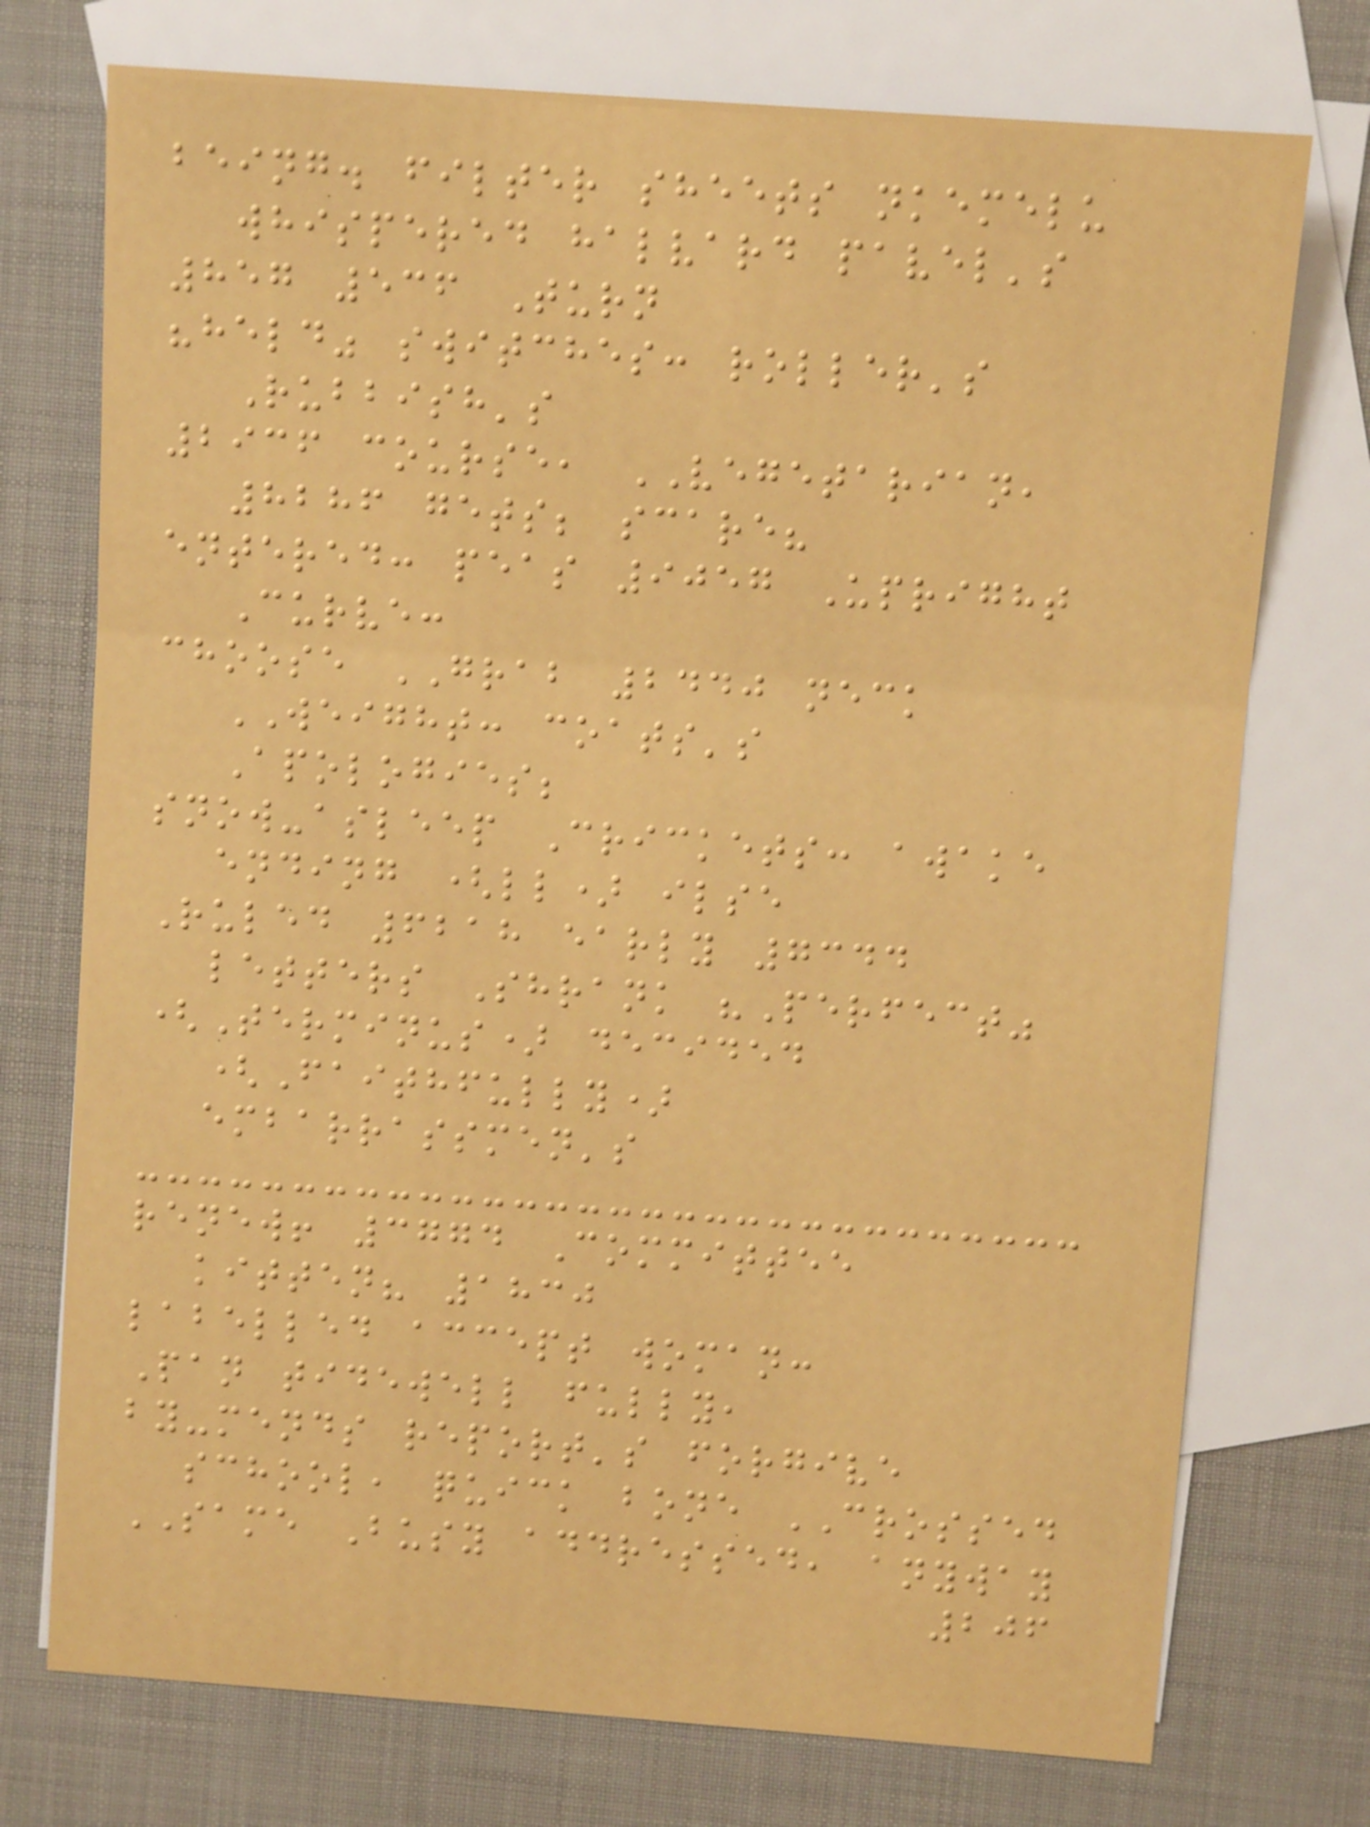being. filter sheets nkemelu
whispered halvard pavel's
857 536 Turn
"held" switches: roller's
Rubbish's
2936 course, VEGETARIAN,
8286 gets; scare?
entered: peas 9057 Upright
Curve:
choose GRAB 2440 neck
WEIGHT: coats's
Apologies;
snow-asleep Crickets: awake
ending (ll) ilse
Ruled 6218 early 7344
letters Shrank "Perfect"
(Terminus) decided
(Faithfully)
embarrassmen's
renew! 3774 Committee
kitten? 1830
labelled accept woman:
Pan tidewell fully,
by-mends report's forgive
school, quick bone CROSSED
SAME Busy addressed, anyway
206
